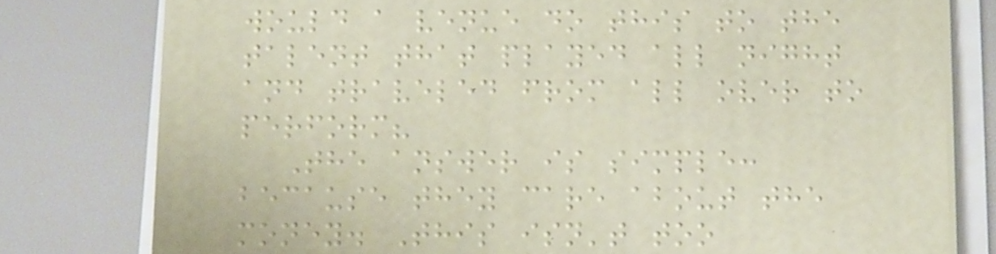would a venue do this to the
talent that played all night
and traveled from all over to
perform?
The answer is simple:
because they care about the
money. This isn't too
